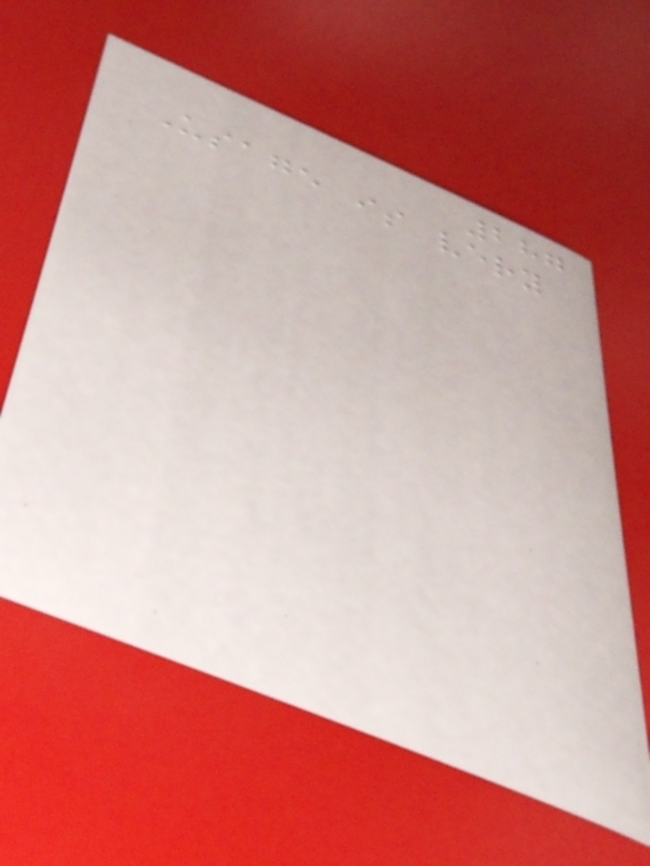287
Usage is very
